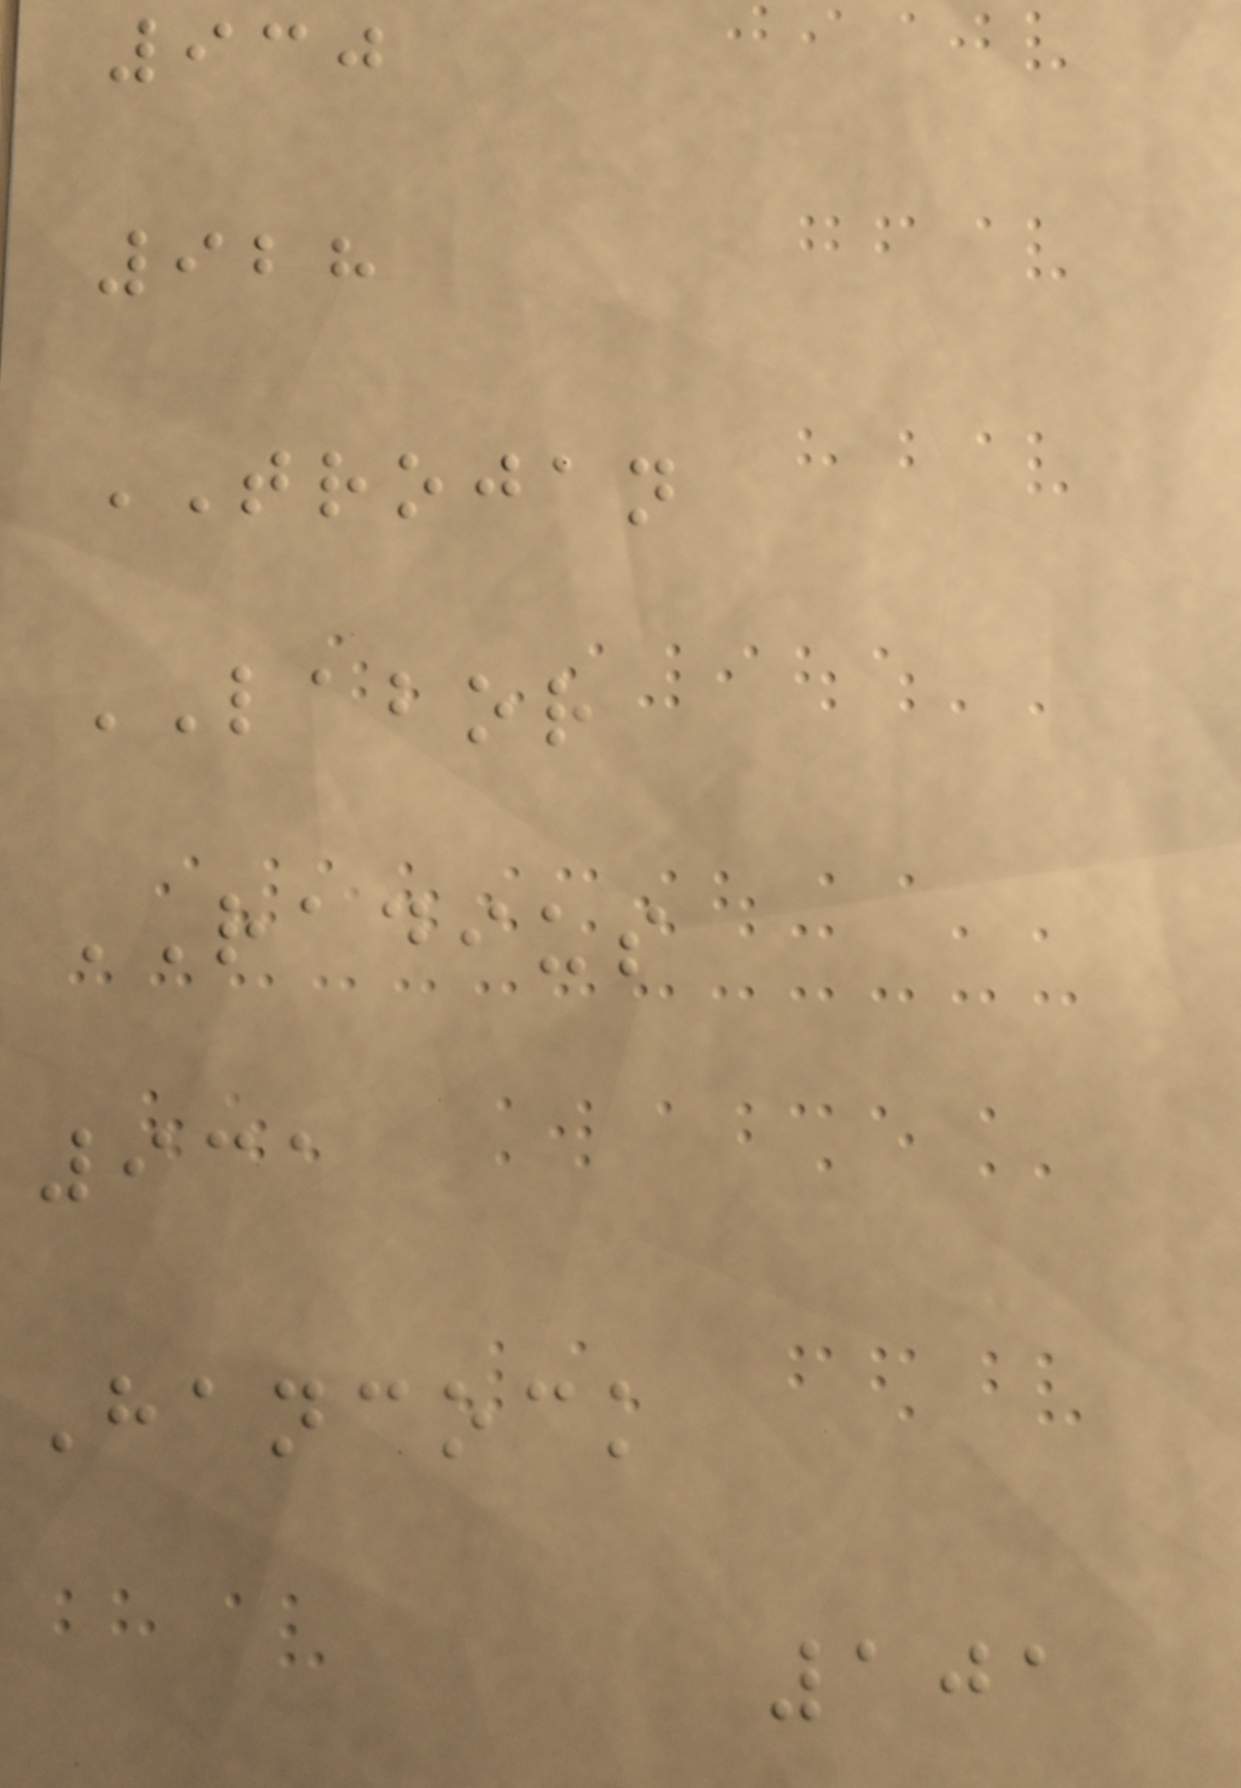930
928
TROJAN
LABOR
RADIUS
931
Hancock
101
